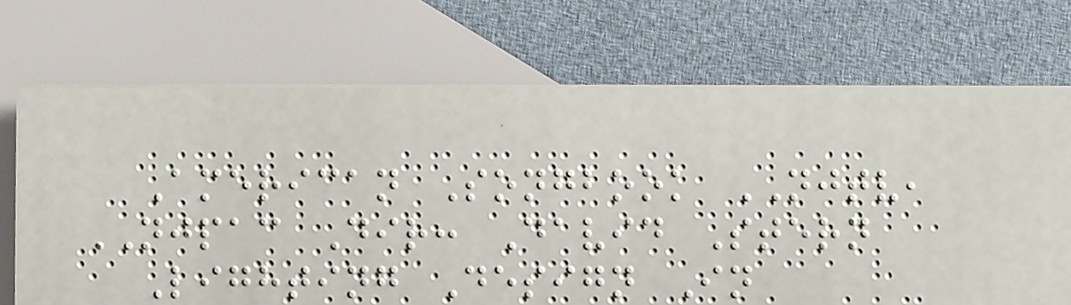American Songbook NJTV,
NJPAC Dir: David Stern
Lighting Design In
